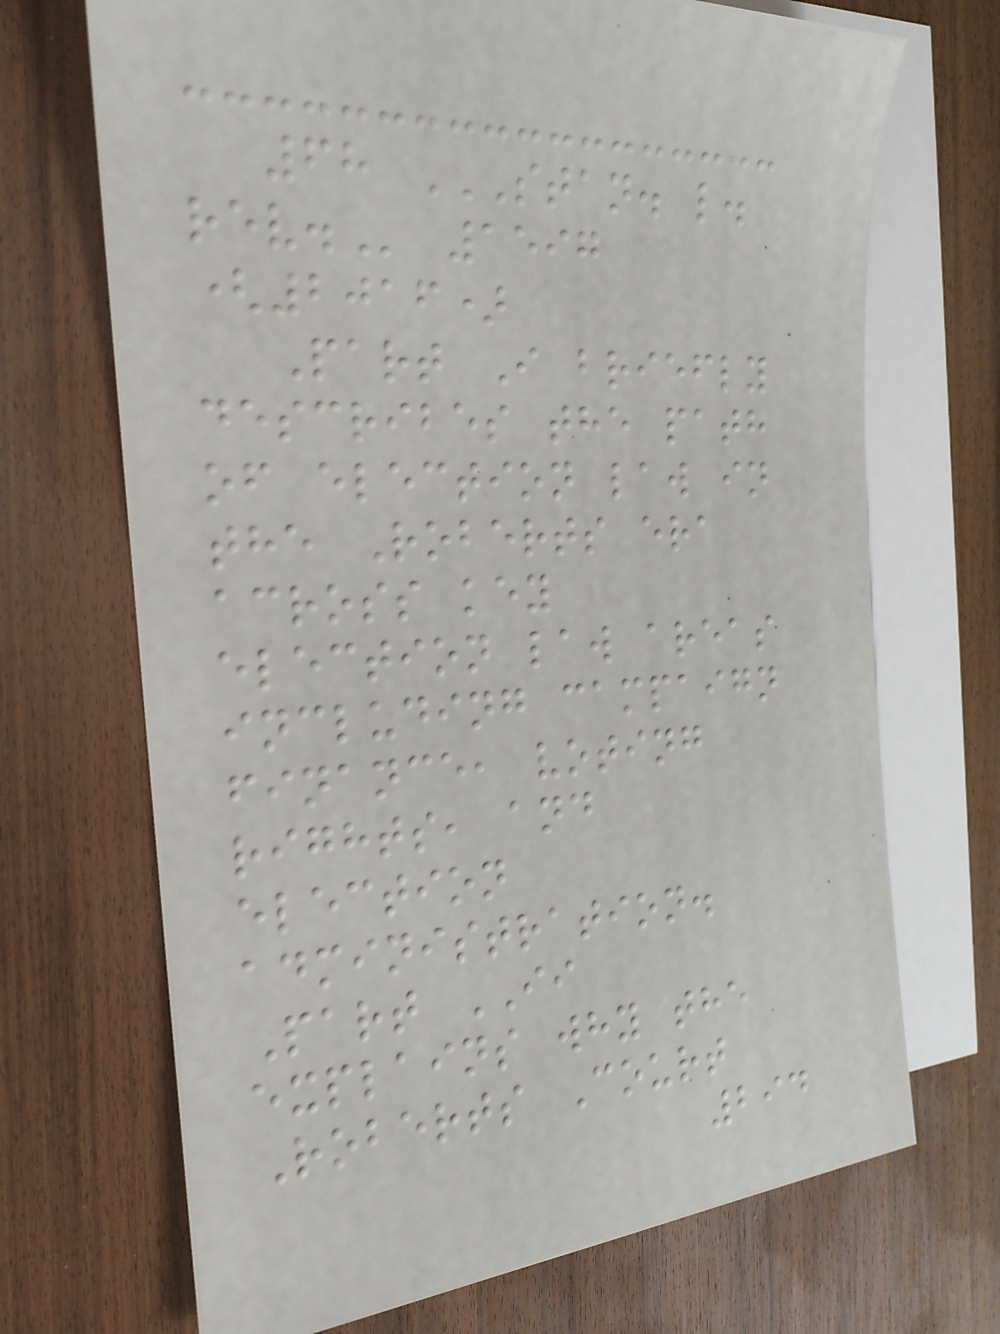68 STAN. L.
REV. 1597
(2016)
Part I briefly
describes the path
of election law in
the Roberts era
across key
election law areas
including campaign
finance, voting
rights, and
election
administration.
Part II
explains why the
Roberts Court
294
